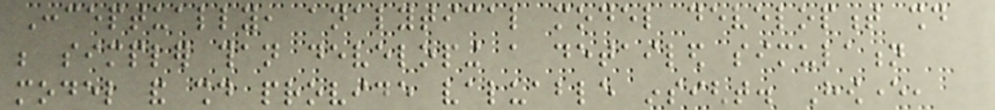Conceptually, analytical model development should
be simpler than developing a detailed simulation
model and should provide valuable insight. However,
